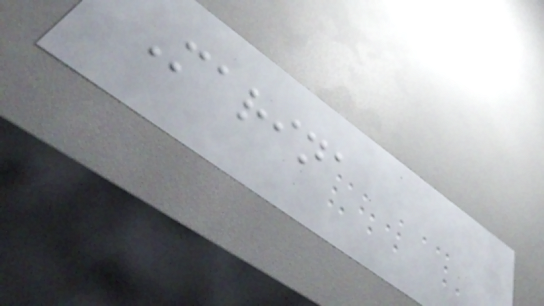Marina
